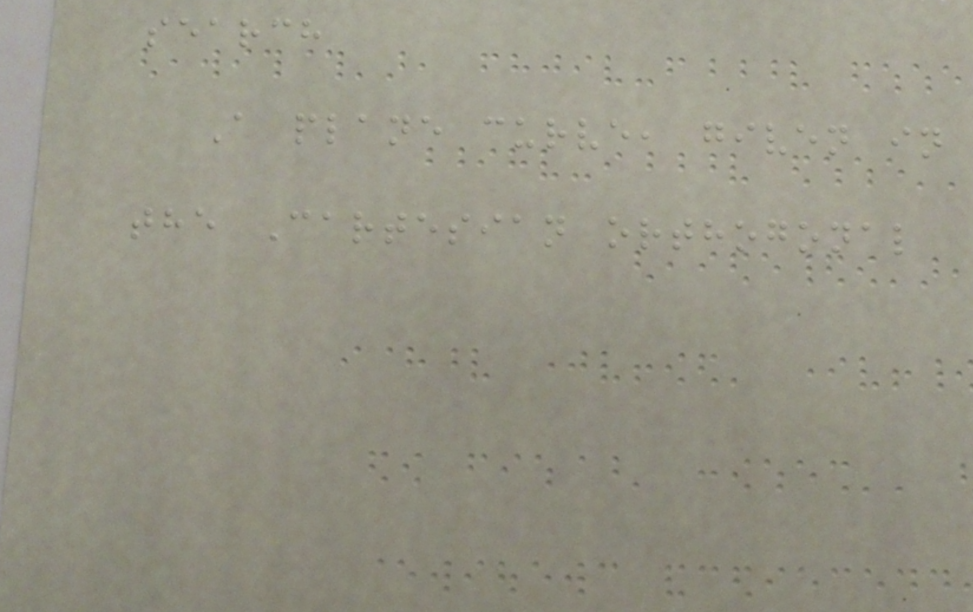search
A plane curve, given in
the Cartesian orthogonal
